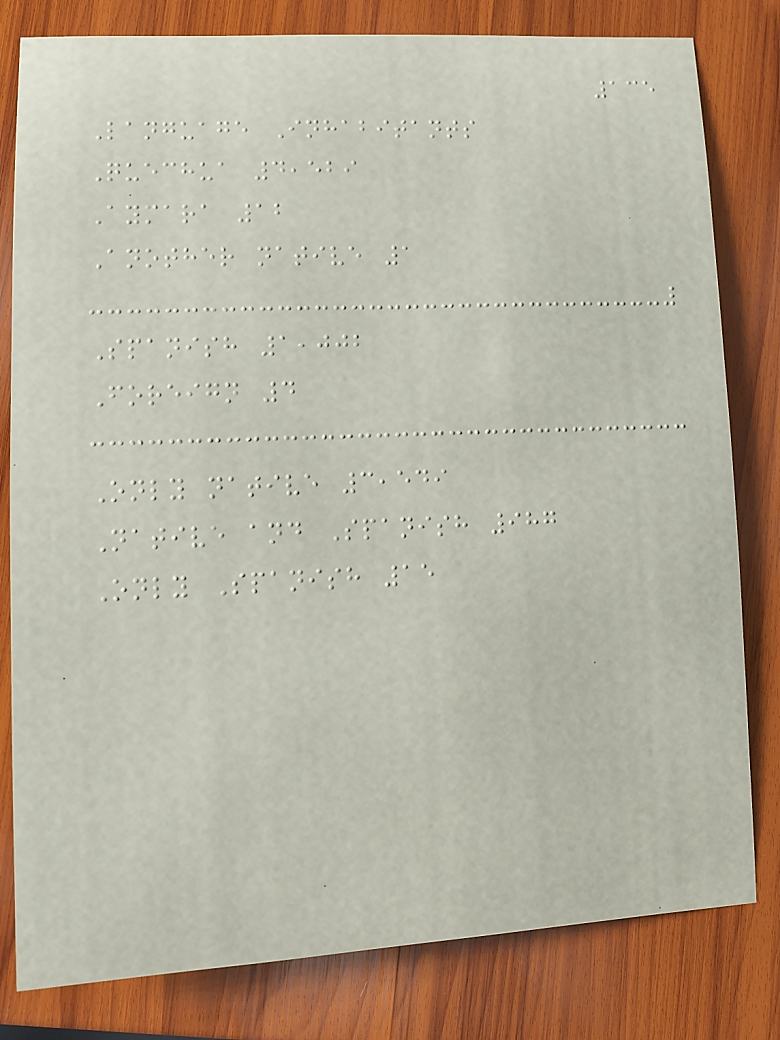135
Language Inhabitants
Quechua 4,529
Aymara 12
Another native 1
Spanish 1,002
Foreign 4
Only native 3,549
Native and Spanish 987
Only Spanish 15
